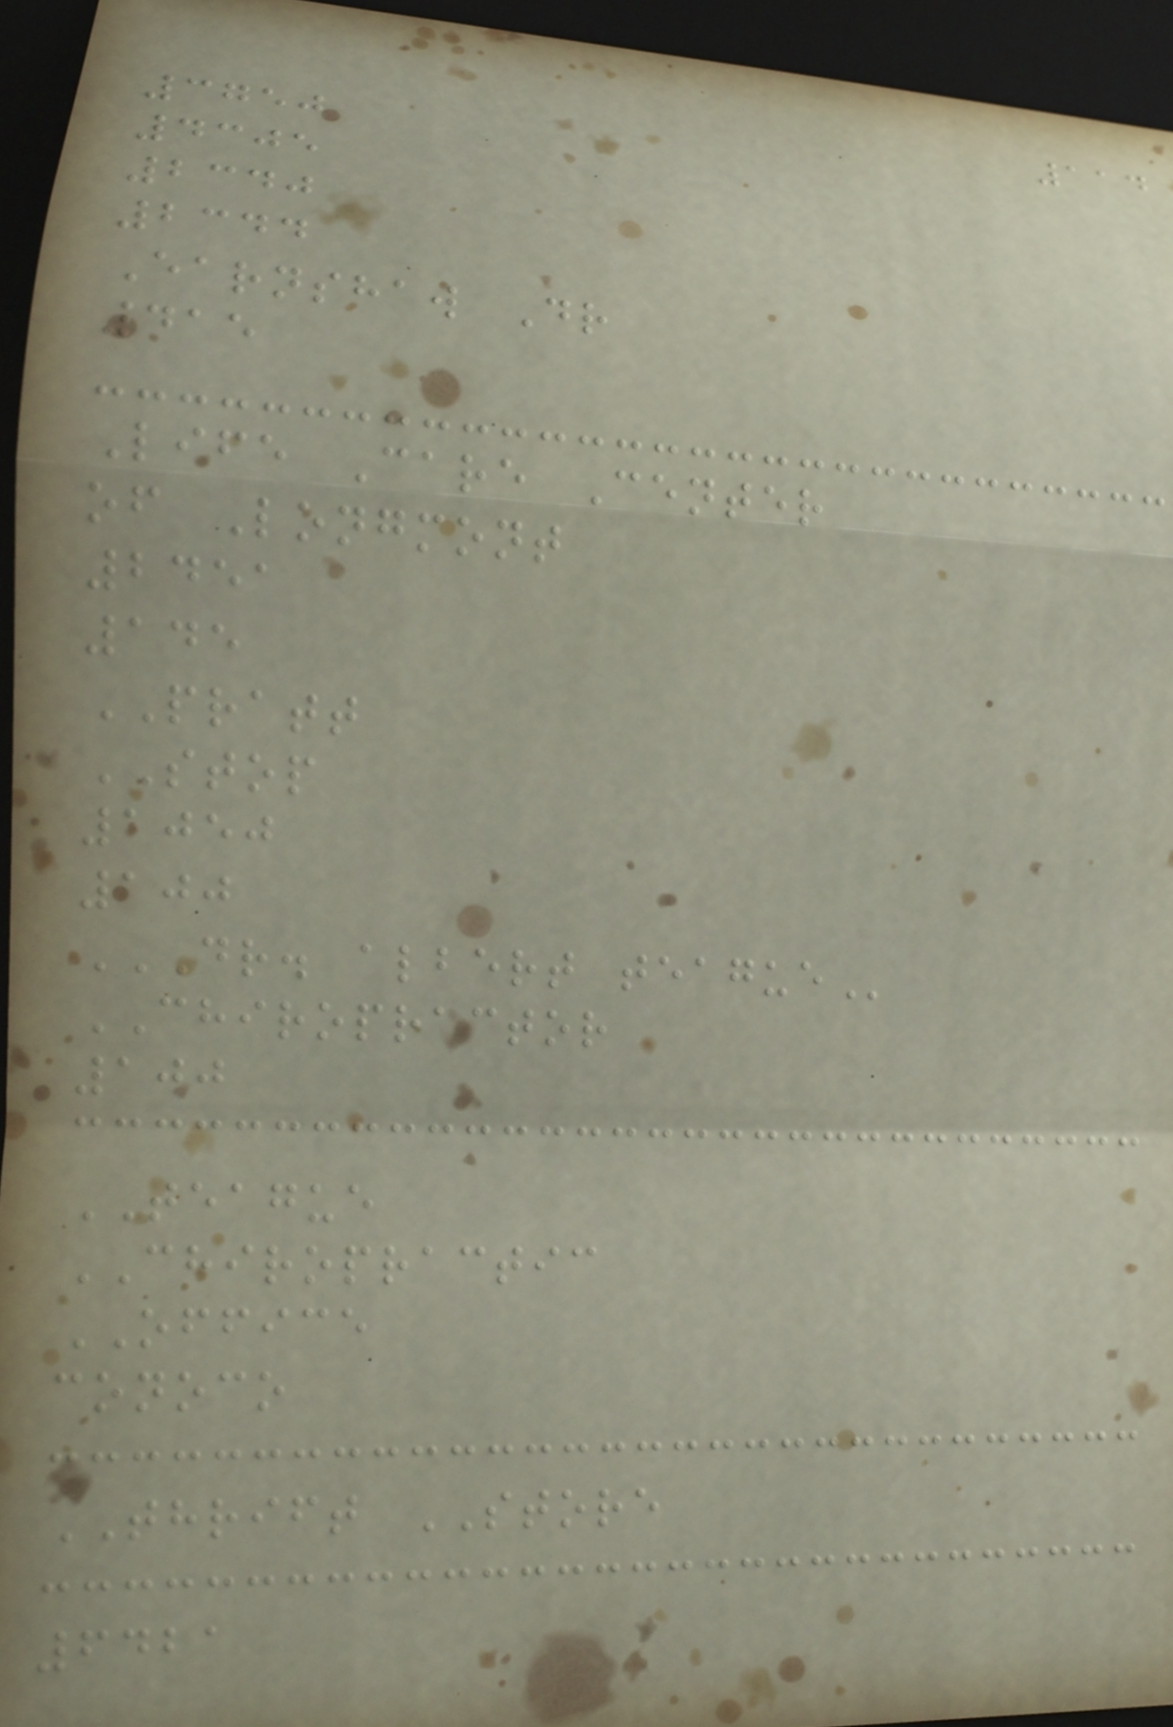114
3750
4305
2340
2344
Earnshaw Dr
415
Life Care Center
of Longmont
2451
145
PRATT
STOP
1050
100
DR. ALBERT TEAGUE
CHIROPRACTOR
100
TEAGUE
CHIROPRACTIC
OFFICE
conoco
THRIFT STORE
6421
